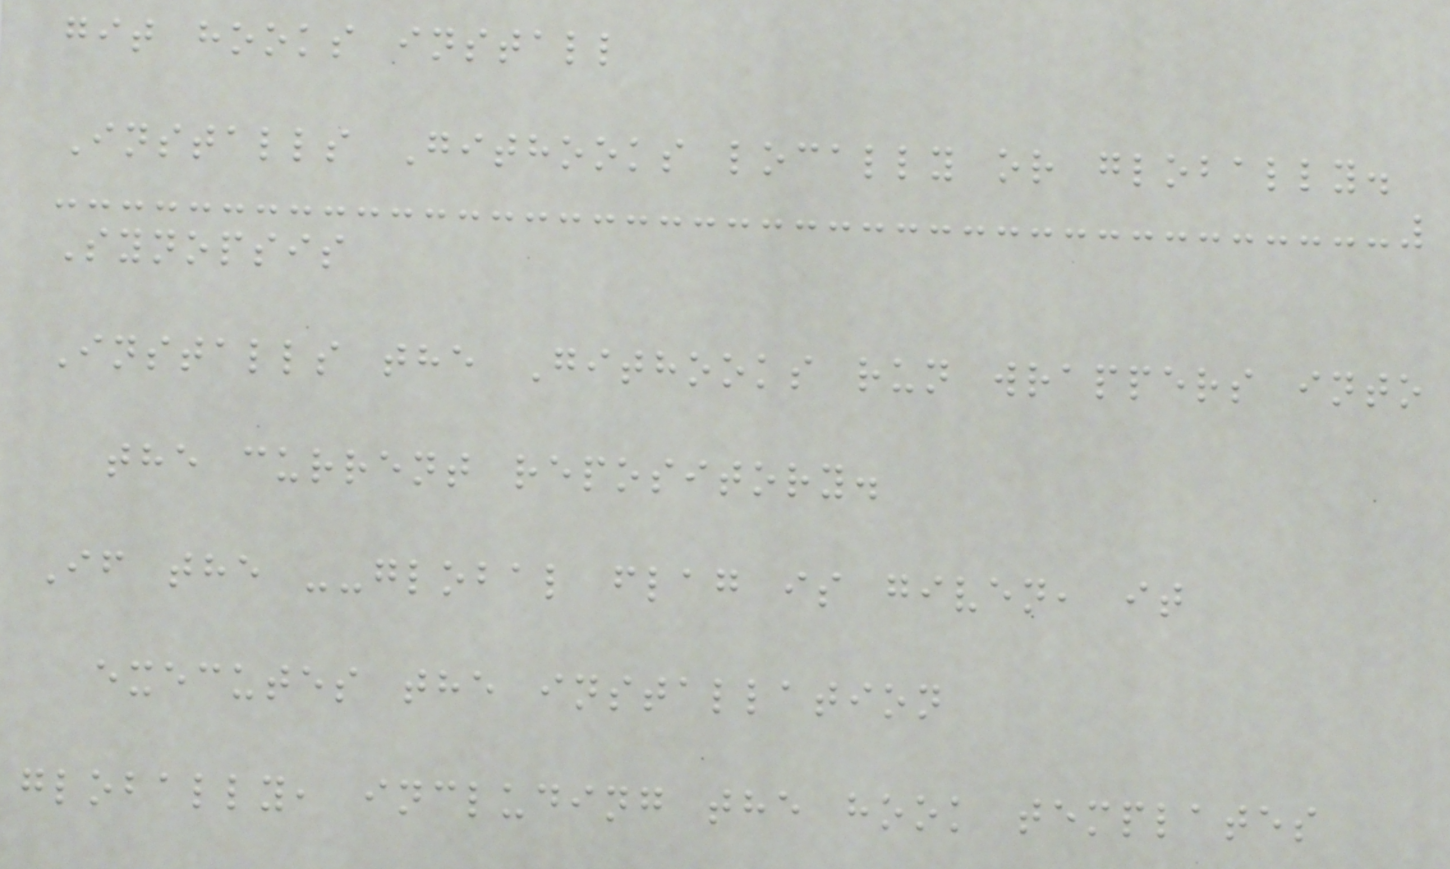git hooks install
Installs Githooks locally or globally.
Synopsis
Installs the Githooks run wrappers into
the current repository.
If the --global flag is given, it
executes the installation
globally, including the hook templates
